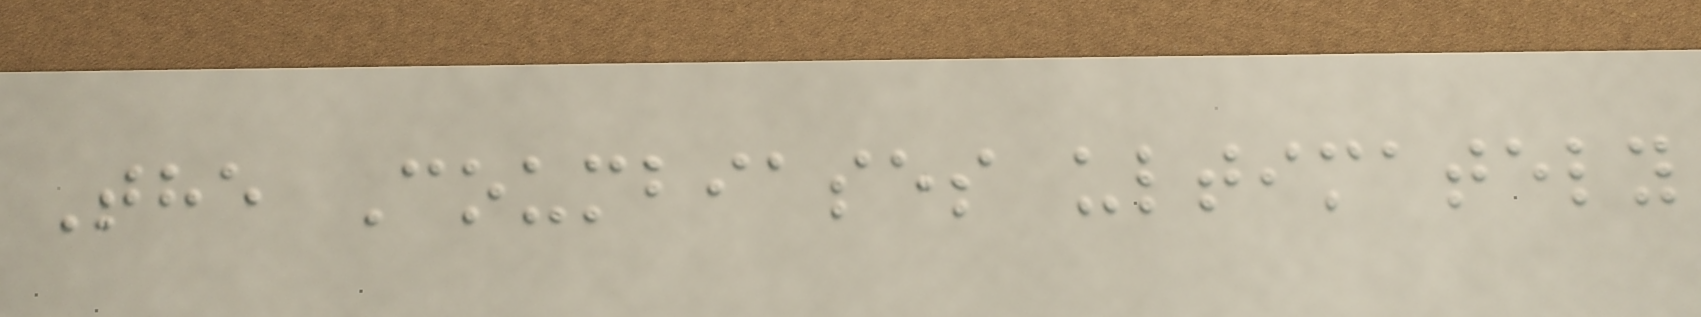The Coumbiases ultimately
